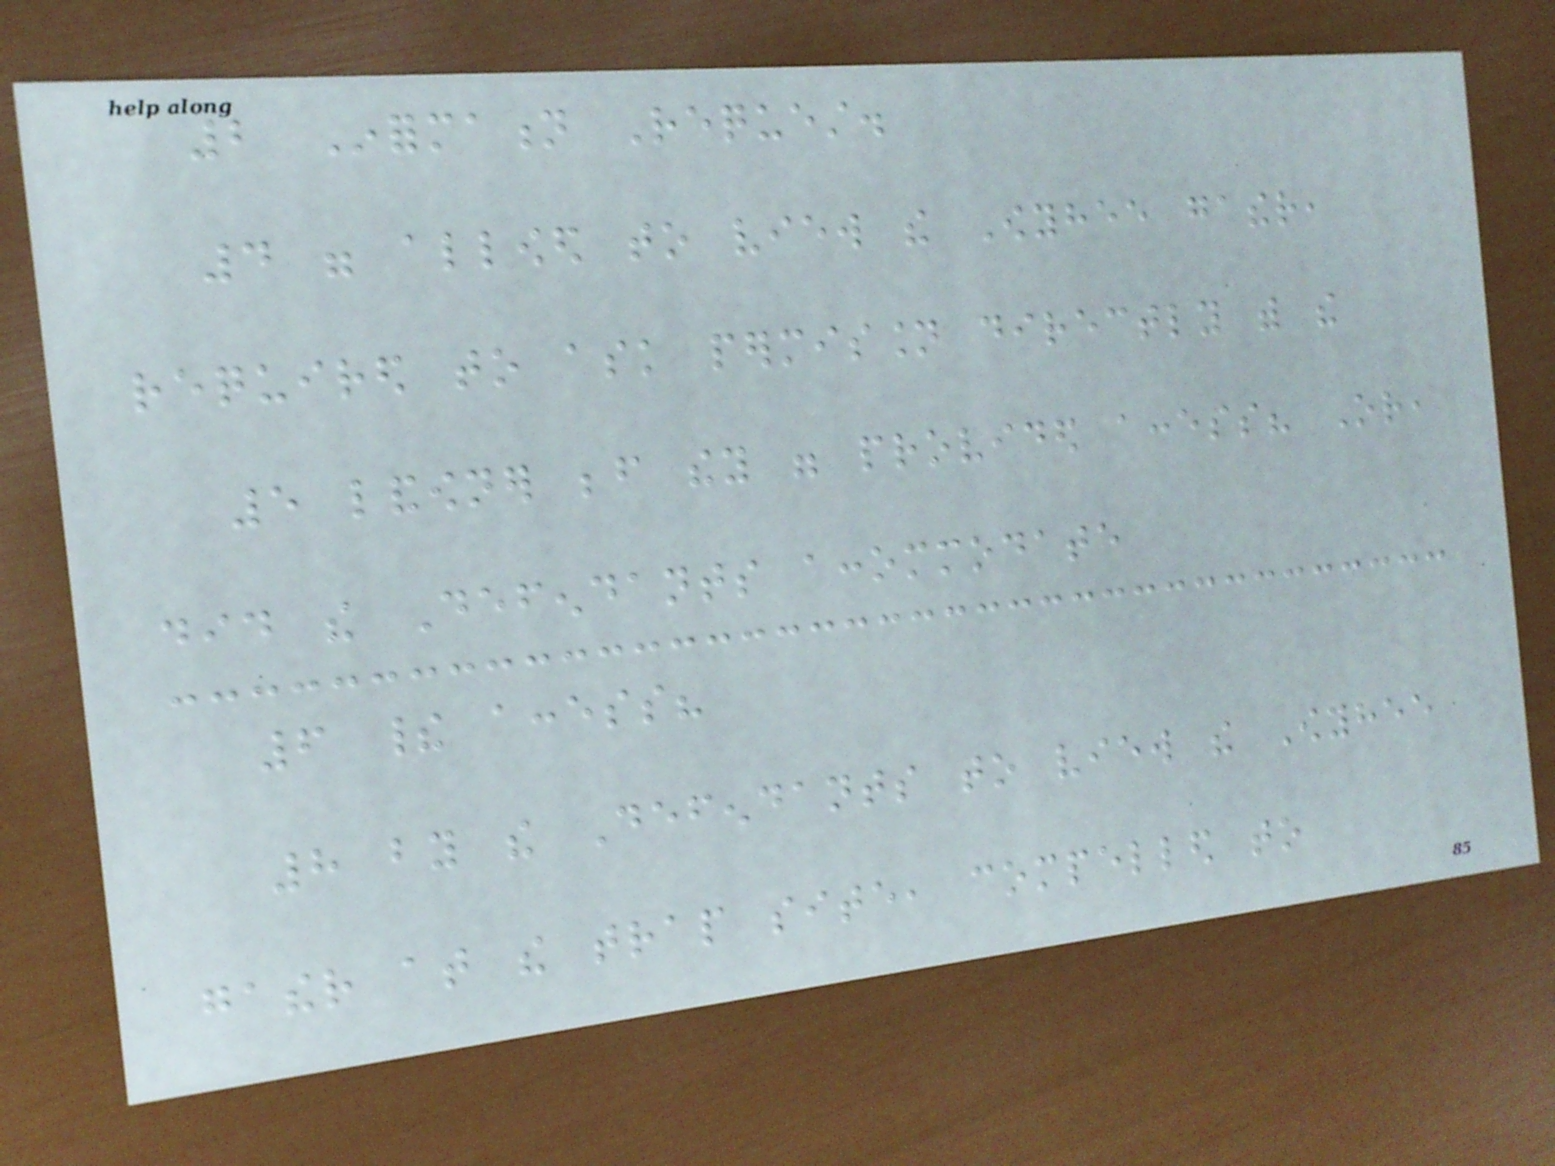2 Information Request.
4 were allowed to view the Owyhee gather,
required to ask permission directly with the
5 landowner before they were provided access? Or,
did the Defendants accommodate
6 their access?
8 by the Defendants to view the Owyhee
gather at the trap site, compelled to
